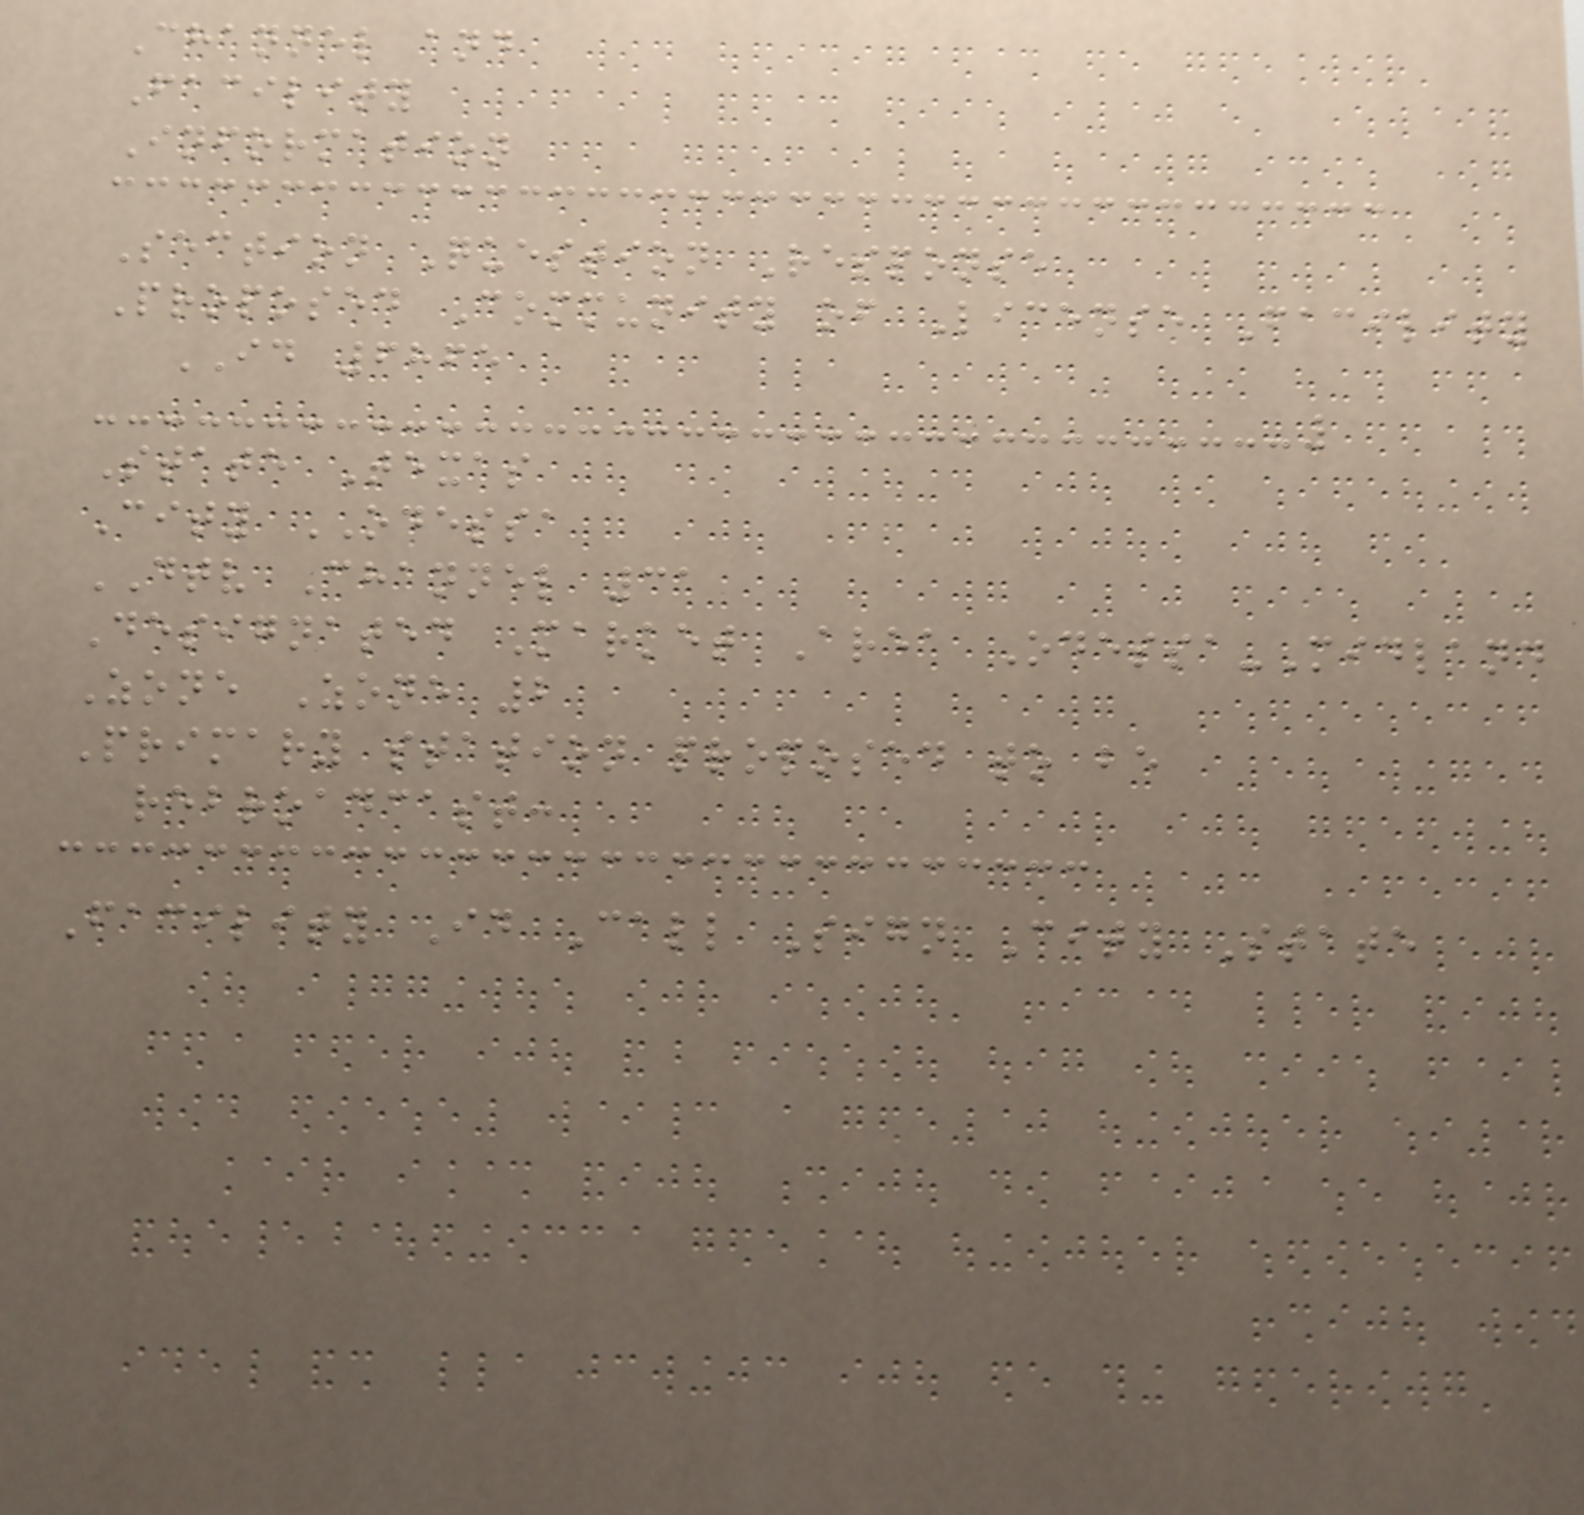Channel and
Facility
Information
Section Question Response
Proposed Community of License Facility
ID 6865
State Texas
City ODESSA
DTV Channel 31
Designated Market Area Odessa-Midland
Zone Zone 2
Primary station proposed to be
rebroadcast:
Facility Id Call Sign City State
